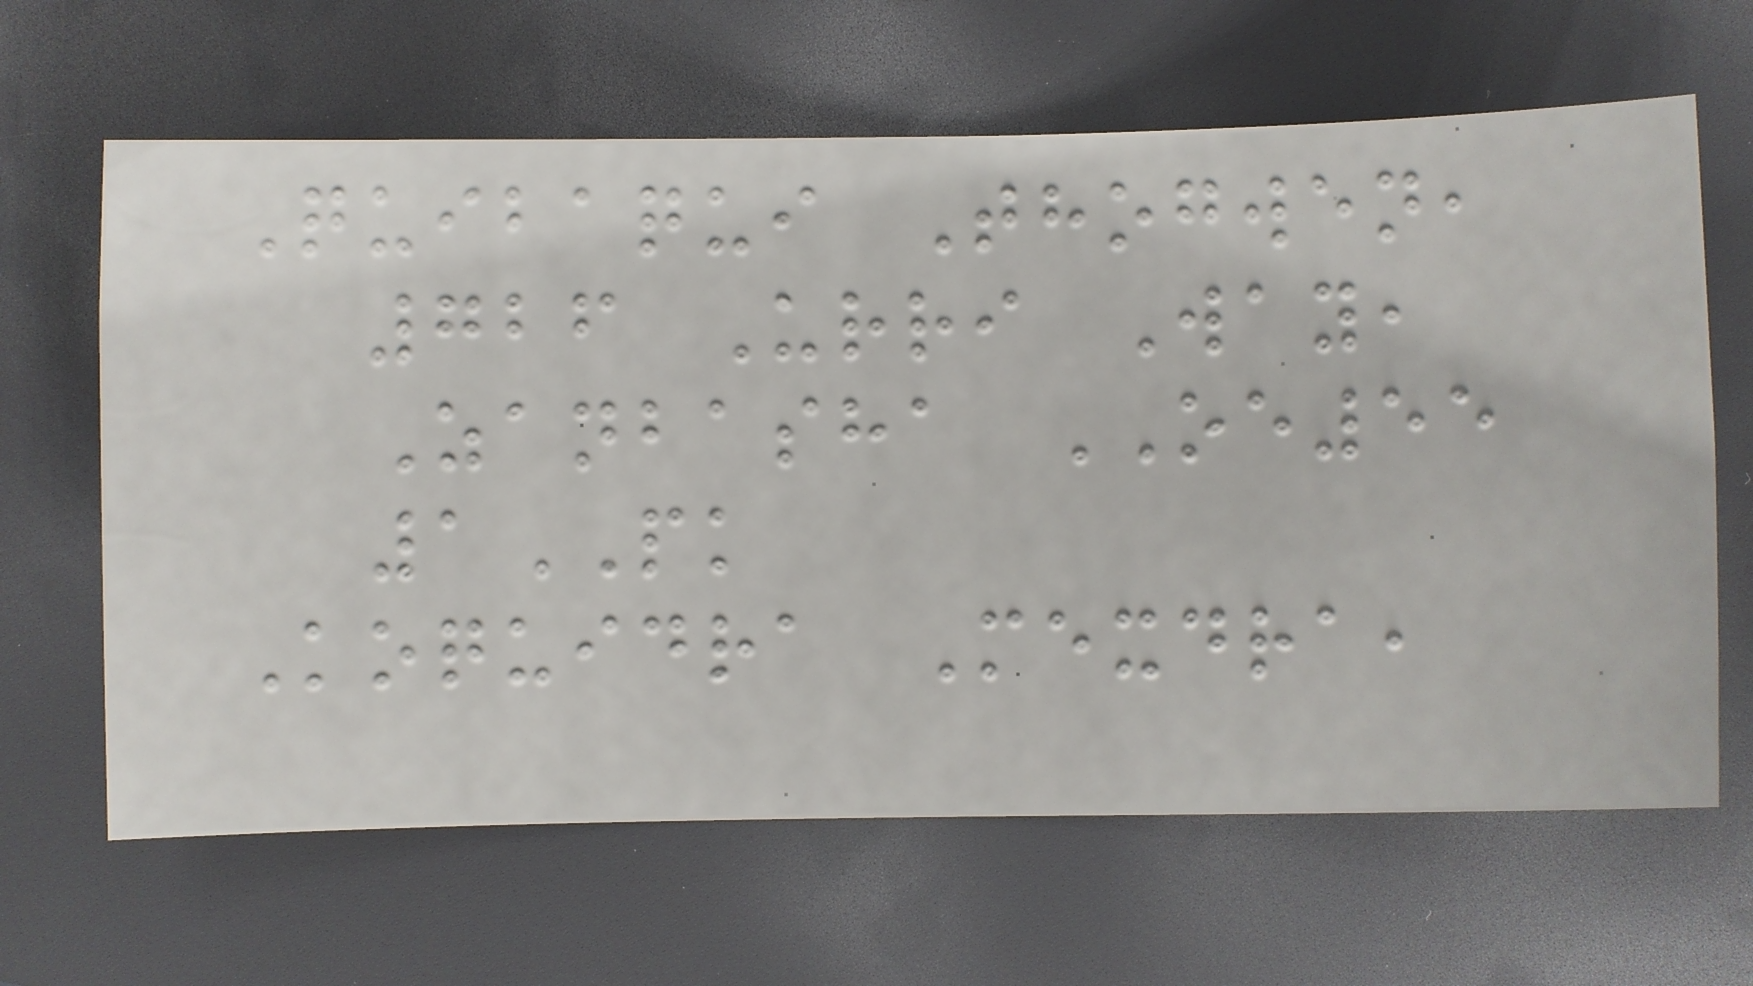Quibaqui Thogwen,
726 Urri Way,
Zanbasha OE55
1PK
Koquidra Mexdra,
